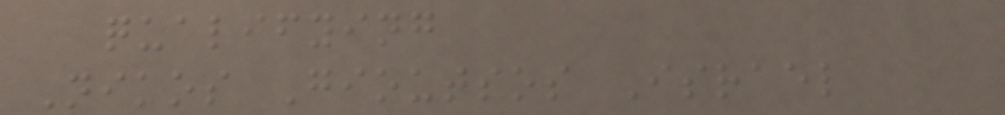qualifying
Nikos Gioutsos Israel
